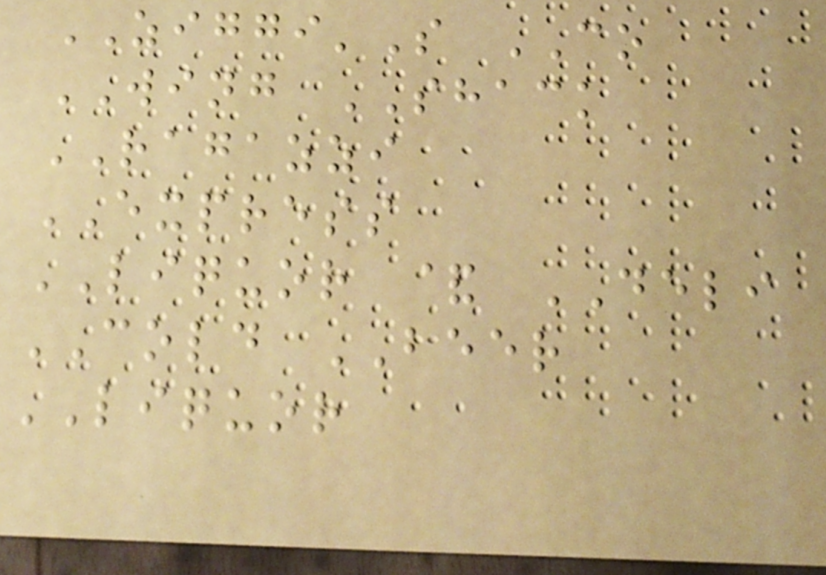ZIGGI'S CO
WING SHACK
RAGAZZI
EXPRESS
LIQUOR & DELI
COLD BEER
LIQUOR
